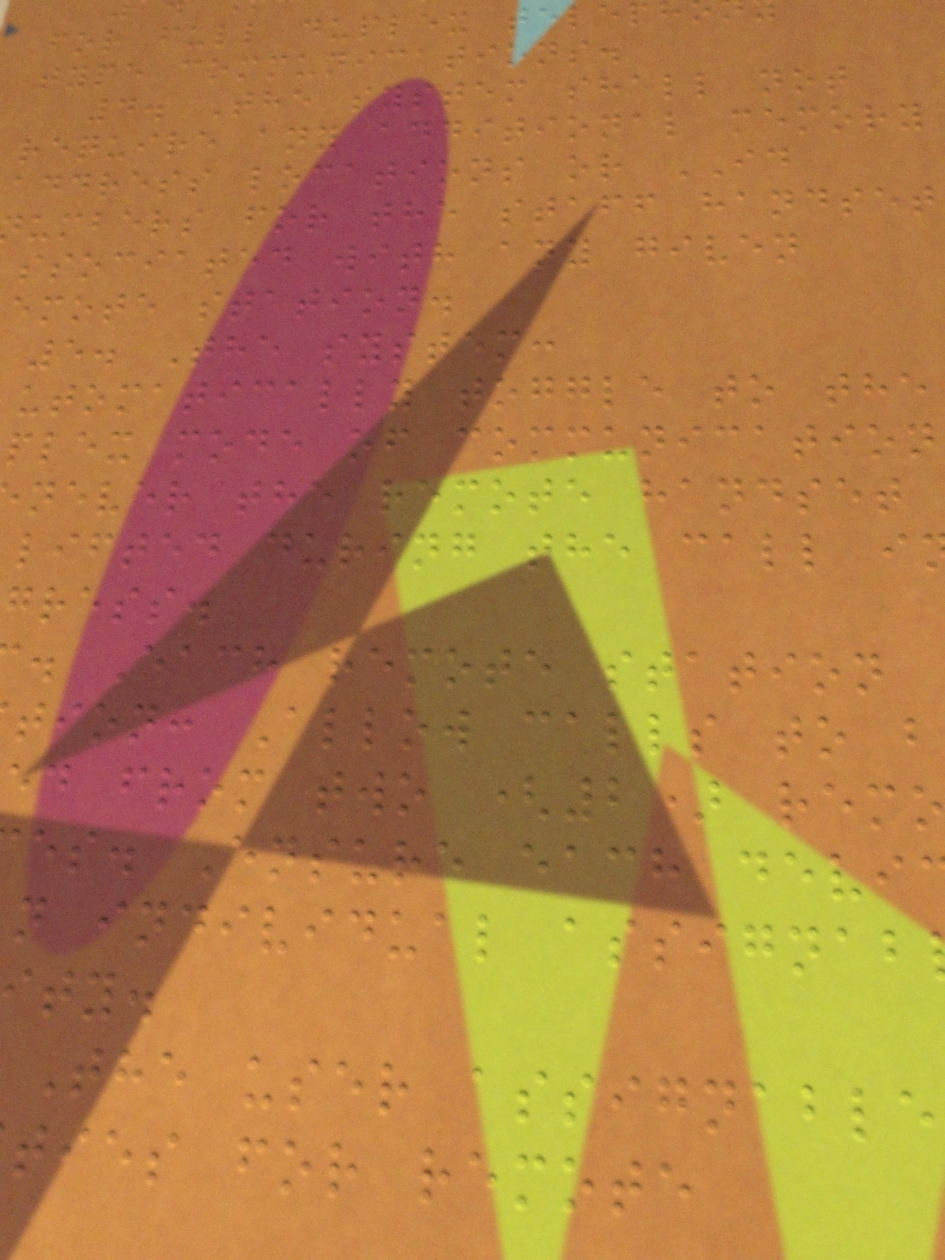for full duplex telep
type communications.
4. The system shall not
require any additional memory
address locations or ID
umbers for the staff handset
ssociated with any given
emote station.
5. The system:
utomatically toggle to the
plex mode of communication
never the remote handset
lifted during the call i
gress.
. Each remote station
tion: Allow calls to b
ed from two (2) rem
es. Ensure each devi
n individual assignab
The user assignable
ties for remote
